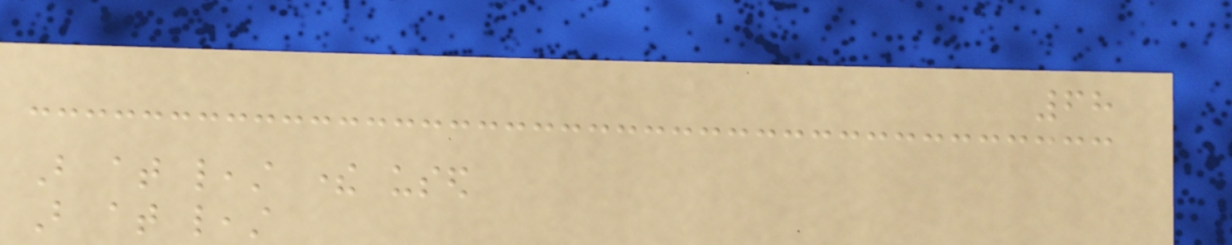68
But at least there used
But at least
